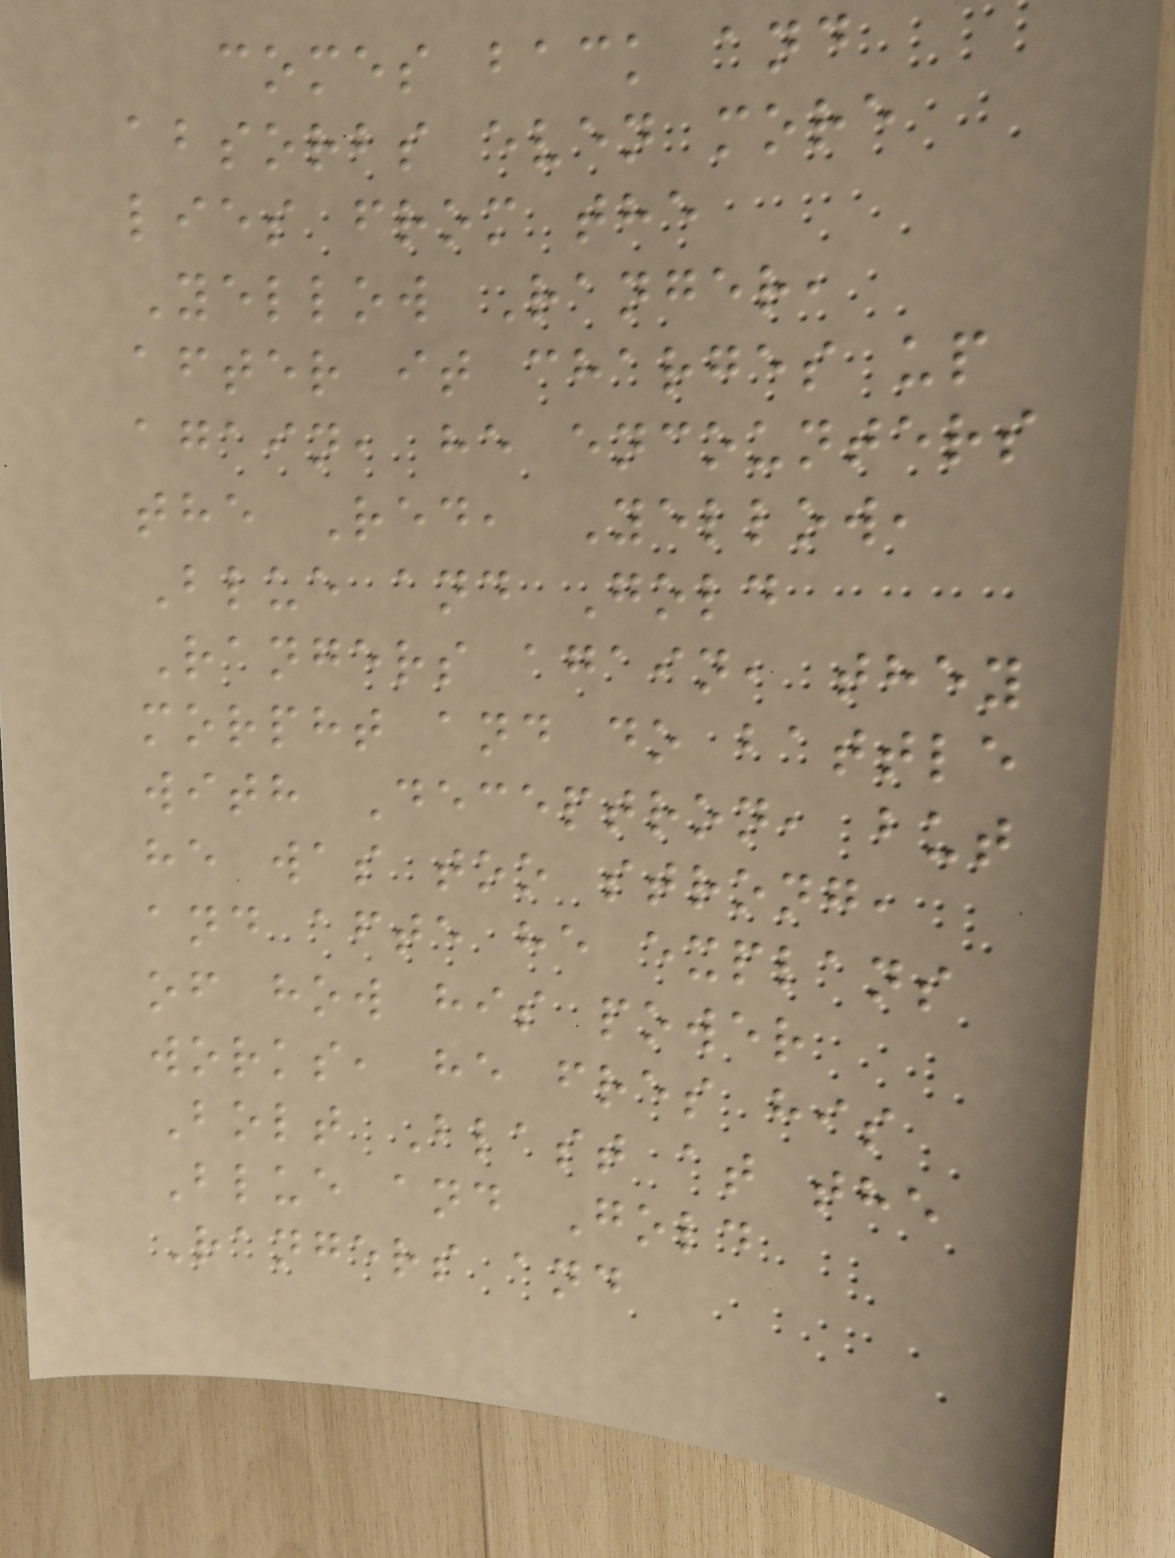comes back and
absorbs even more
lies from the
Yellow Ranger,
after it charges up
again, he encounters
the Red, Yellow,
Blue and Gold
Rangers again, they
morpht and do battle
with Deceptron, but
he was too strong,
and afte he explans
of how his power
works, he fres his
Bolt Blast at the
Blue and Gold
Rangers and
